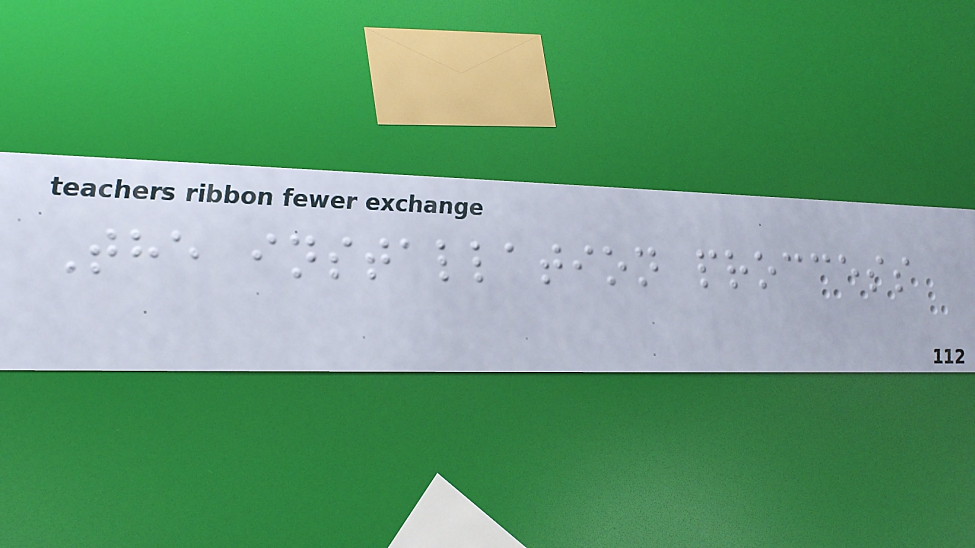The installation proccess
